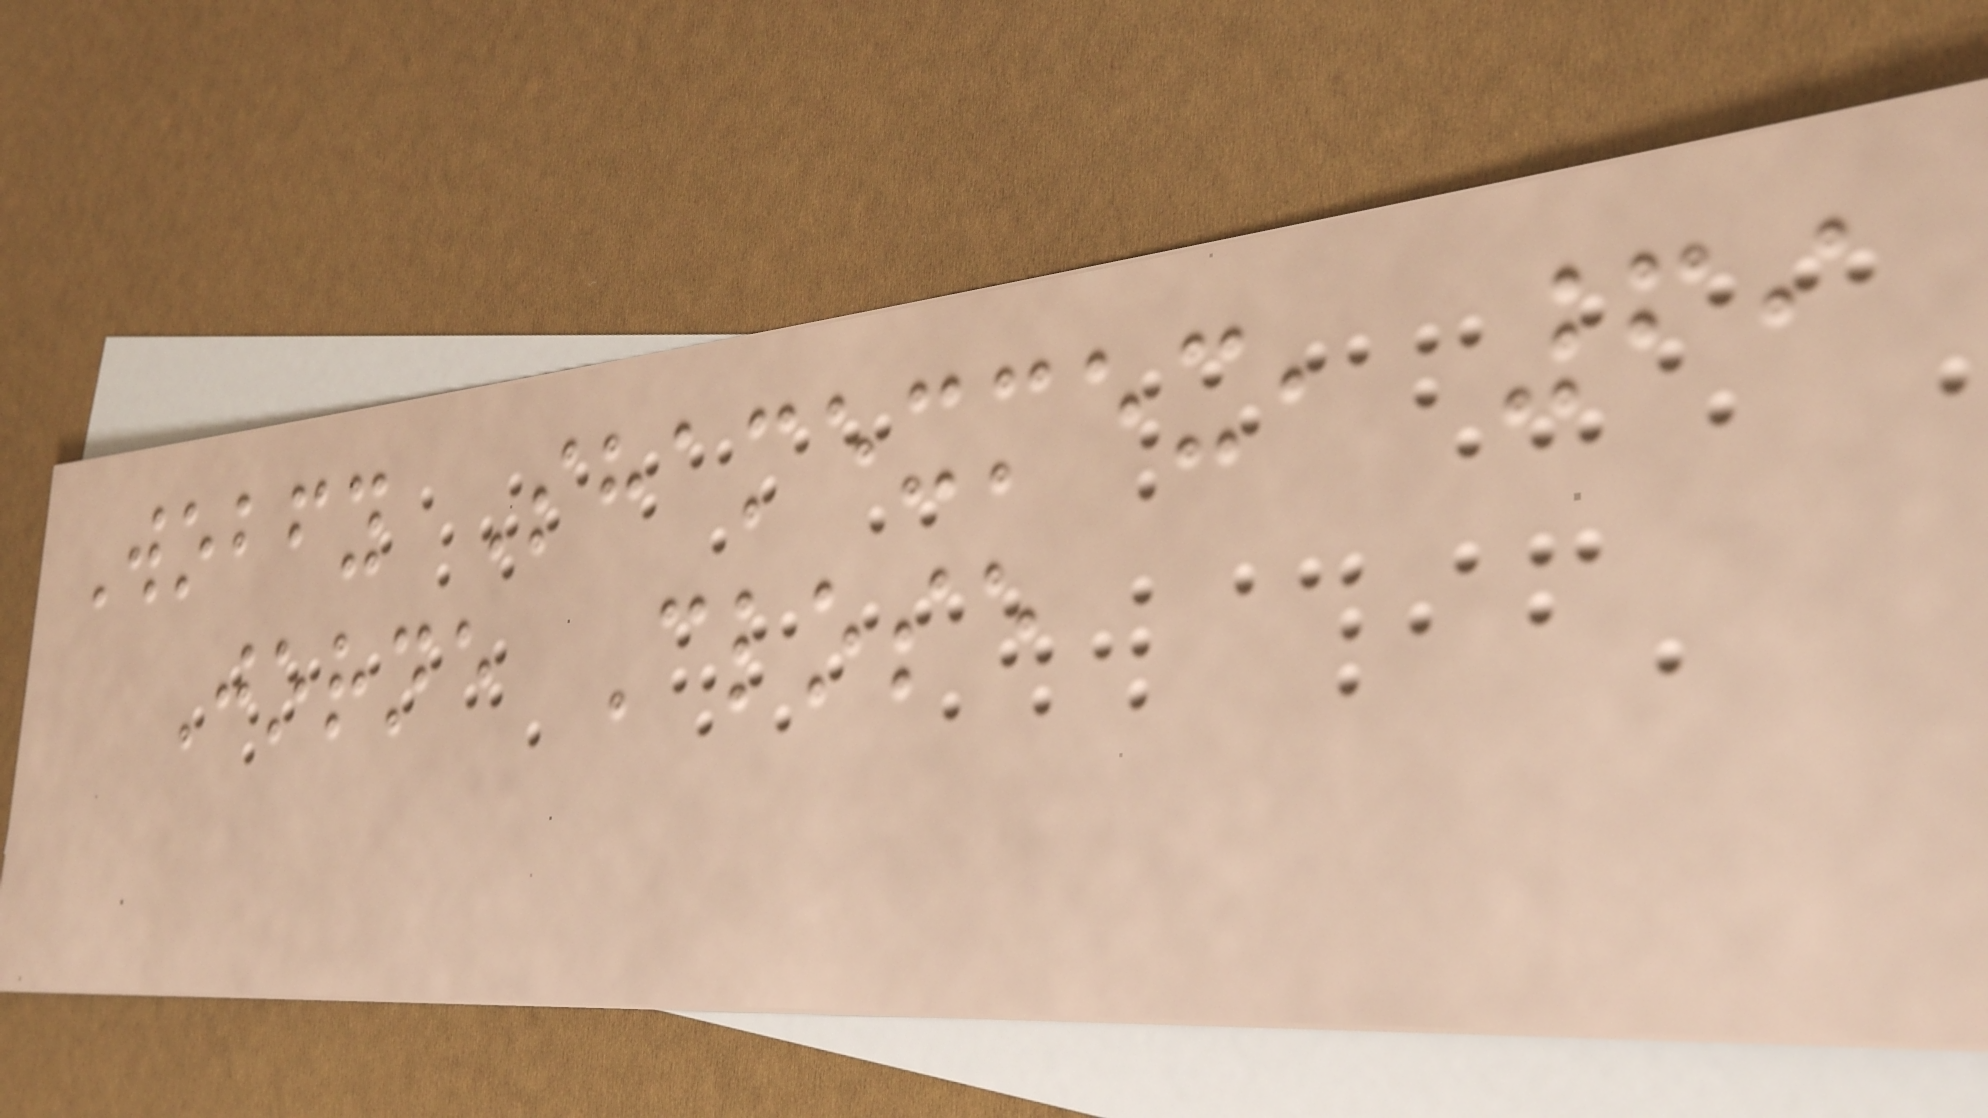Wobfy Shamexmex, 69
Jorne Close
